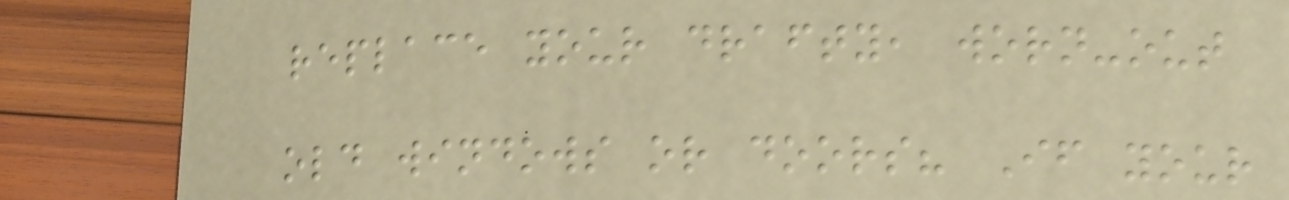replace your drafty, worn-out
old windows or doors? If your
